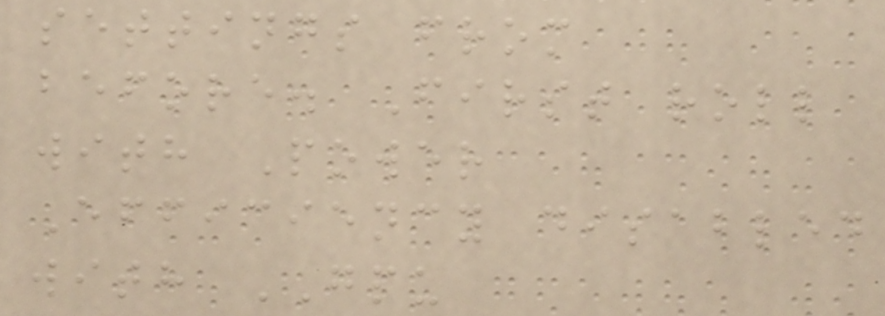settings from
before. First roll
with Power
Efficiency disabled
with GPU
